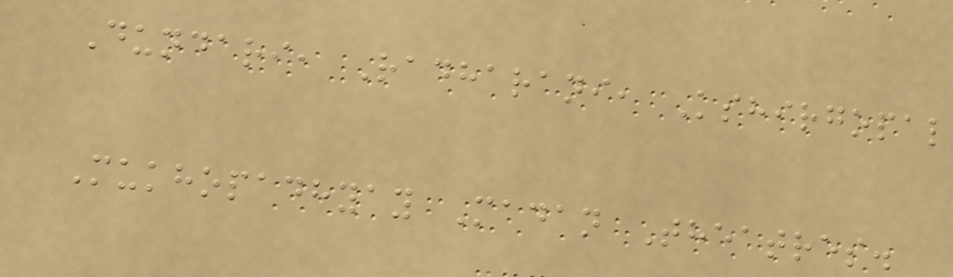Dundari, Radharani, Kshirgopal
Mukhopadhyay Madan Theatres.
